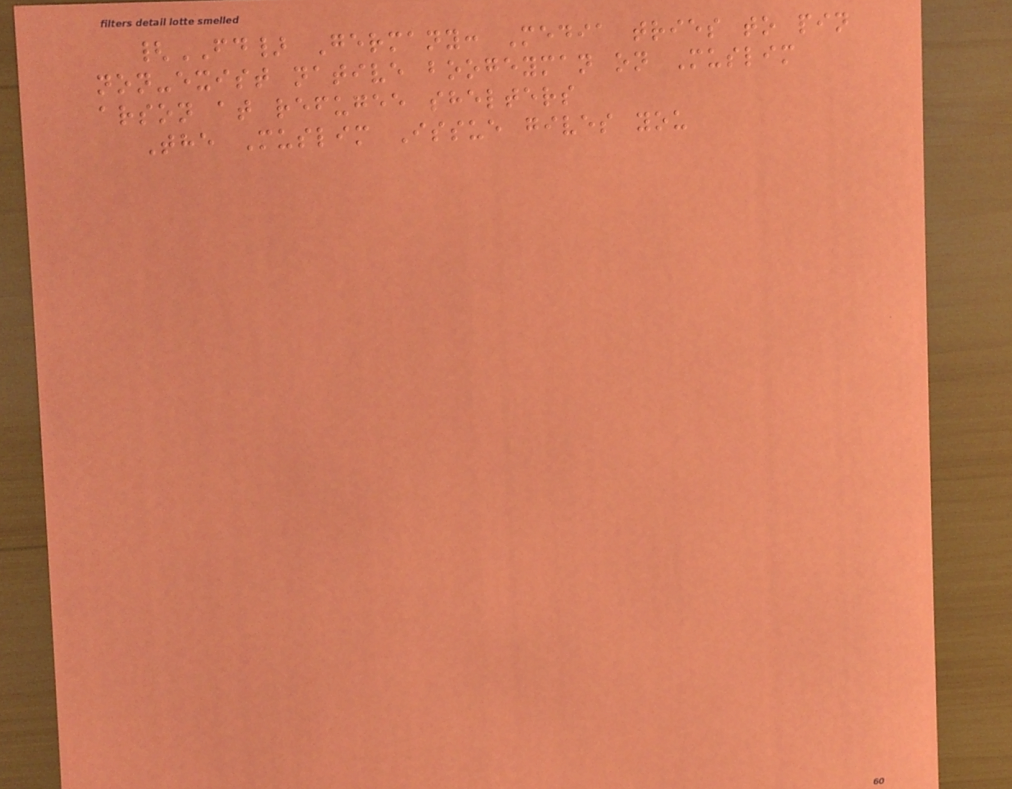{FD} Germany: Media tries to pin
non-exist native boogeyman on Muslim
arson at refugee shelters
The Muslim Issue gives you
